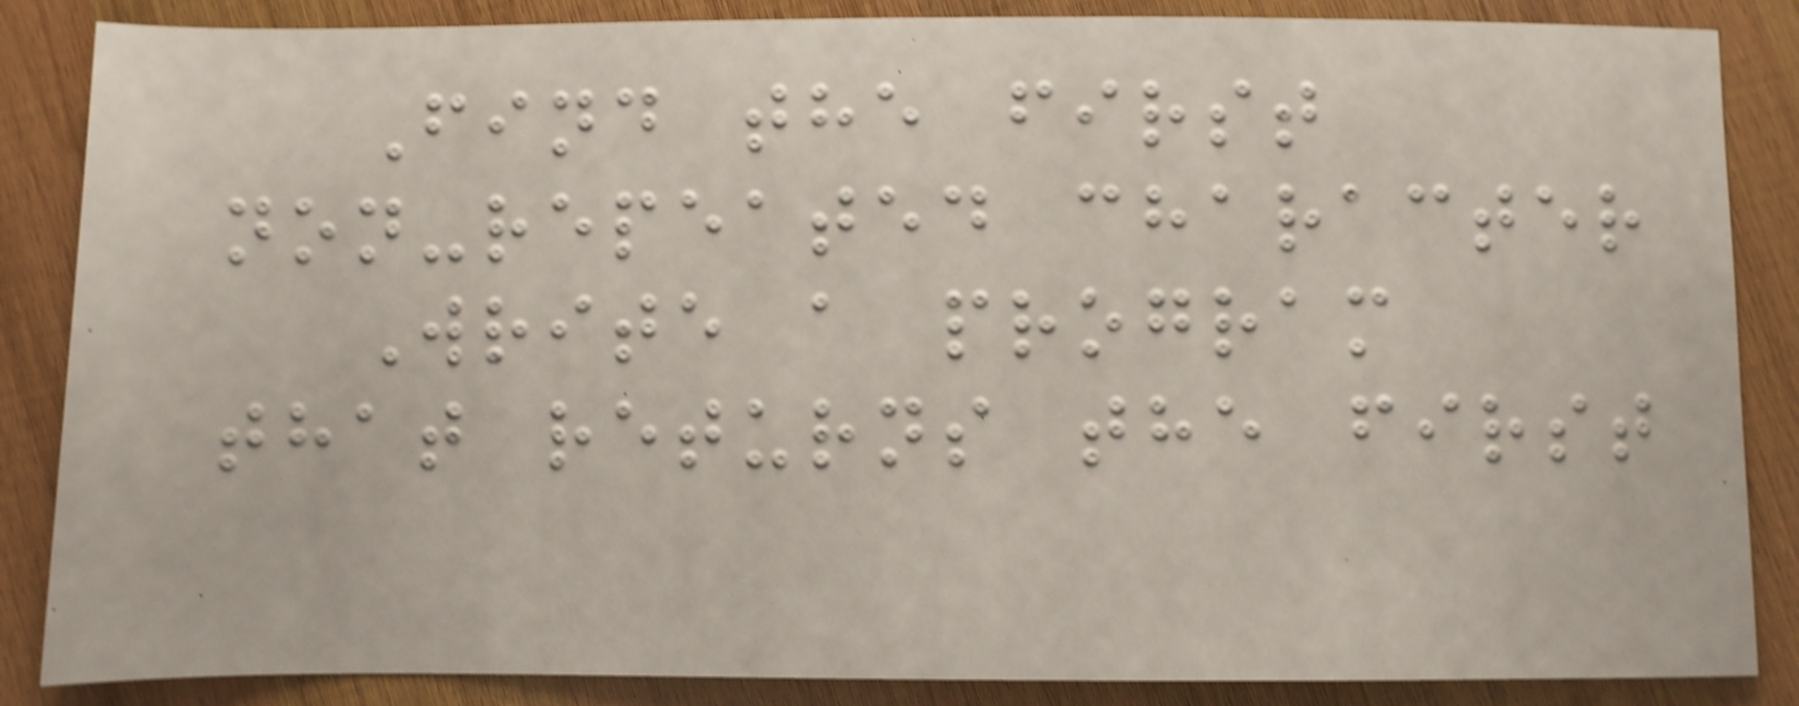Find the first
non-repeated character
Write a program
that returns the first
